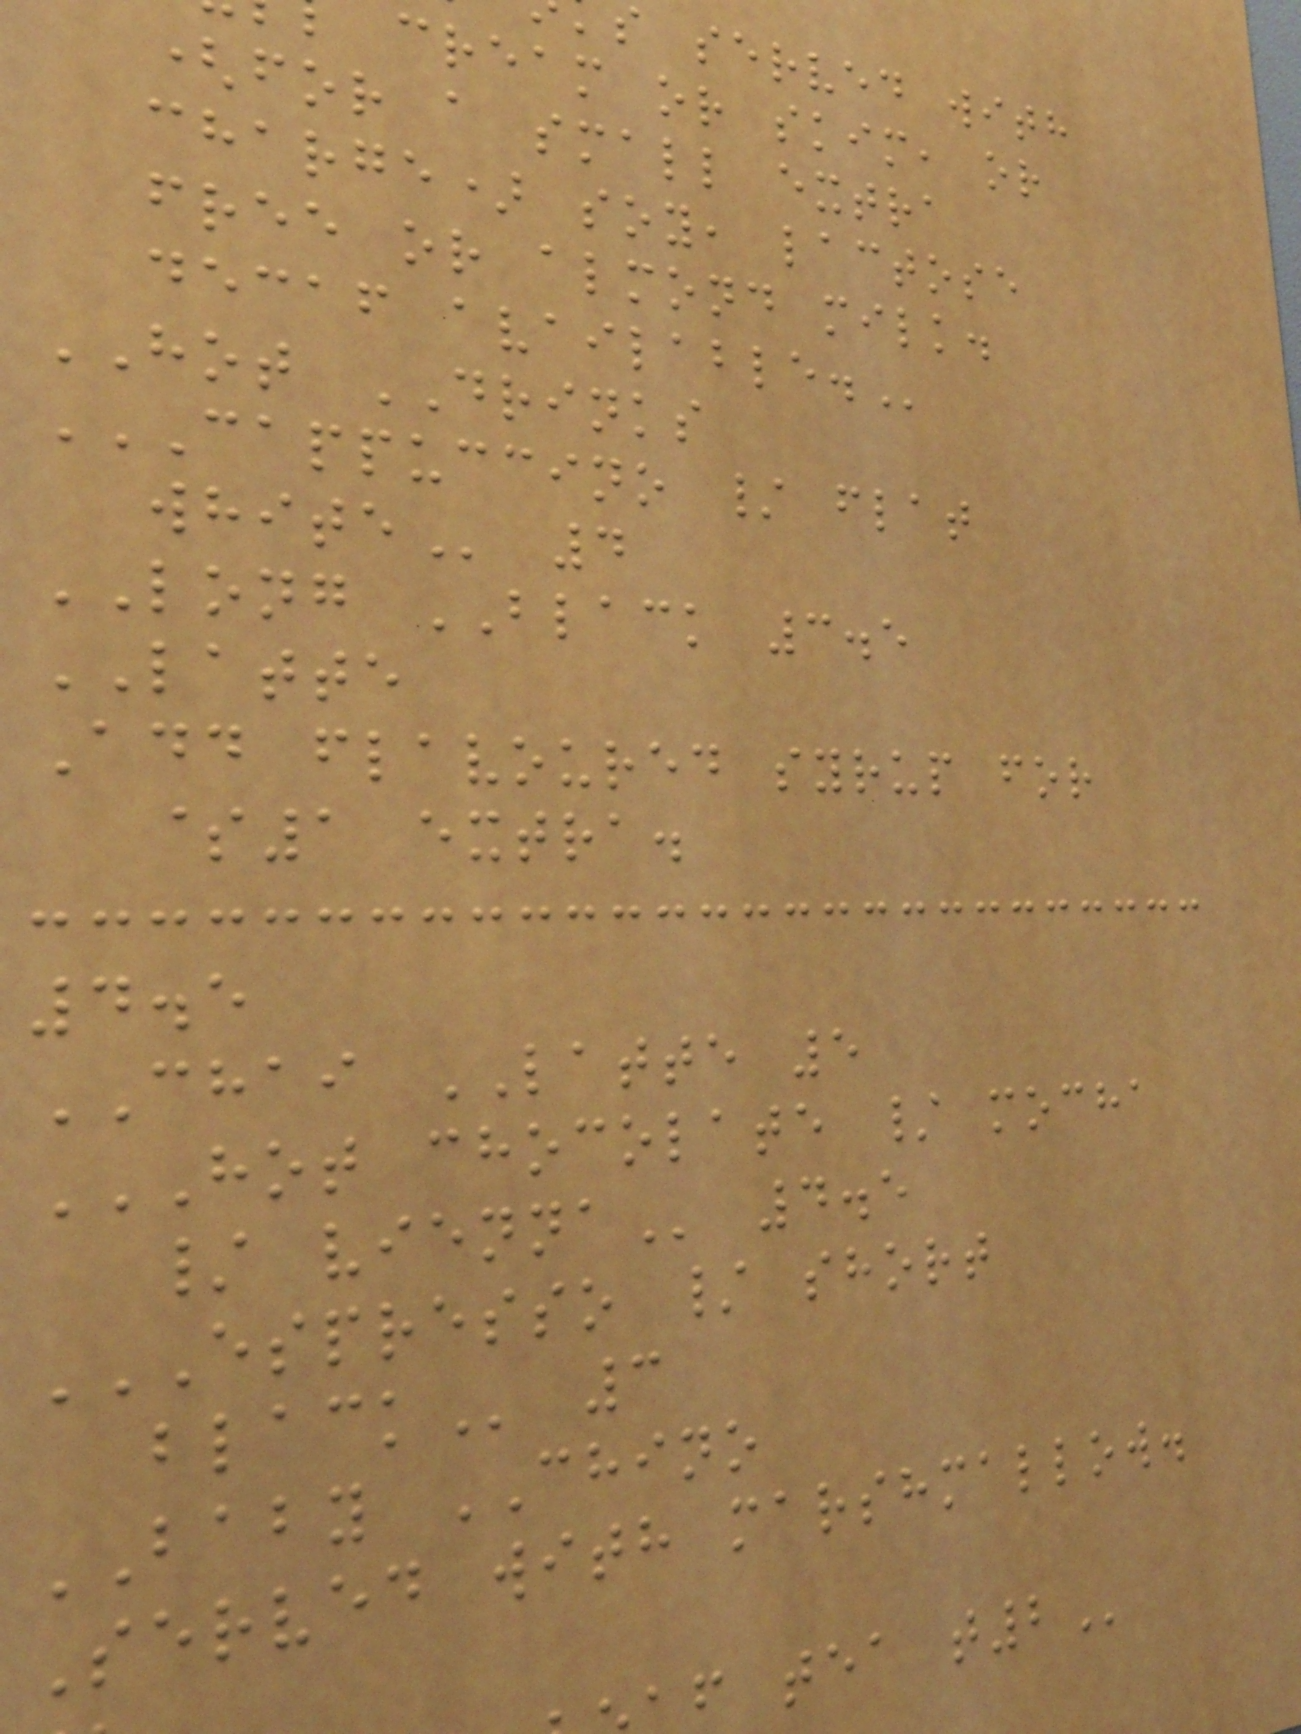s served with
cream or skim, or
(for a small extra
charge) soy, lactose
free or almond milk.
decaf
HOT DRINKS
CAPPUCCINO / FLAT
LONG BLACK 3.5
LATTE
Add flavoured syrup for
$1 extra.
4.5
CHAI LATTE 5
HOT CHOCOLATE / MOCHA
ESPRESSO / SHORT
BABY CHINO
Served with marshmallow.
